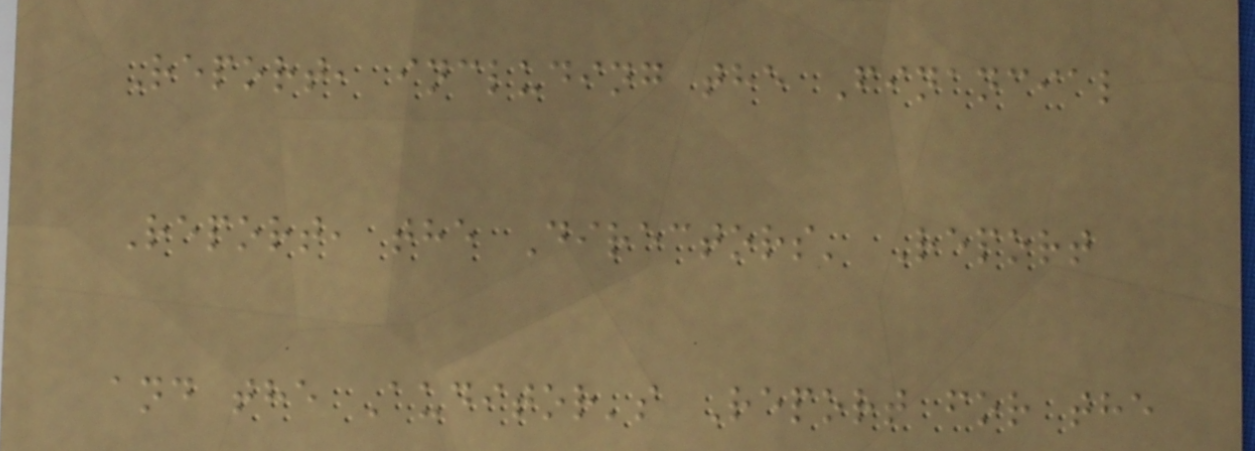Report, including the Financial
Report, the Directors' Report
and the Auditor's Report for the
